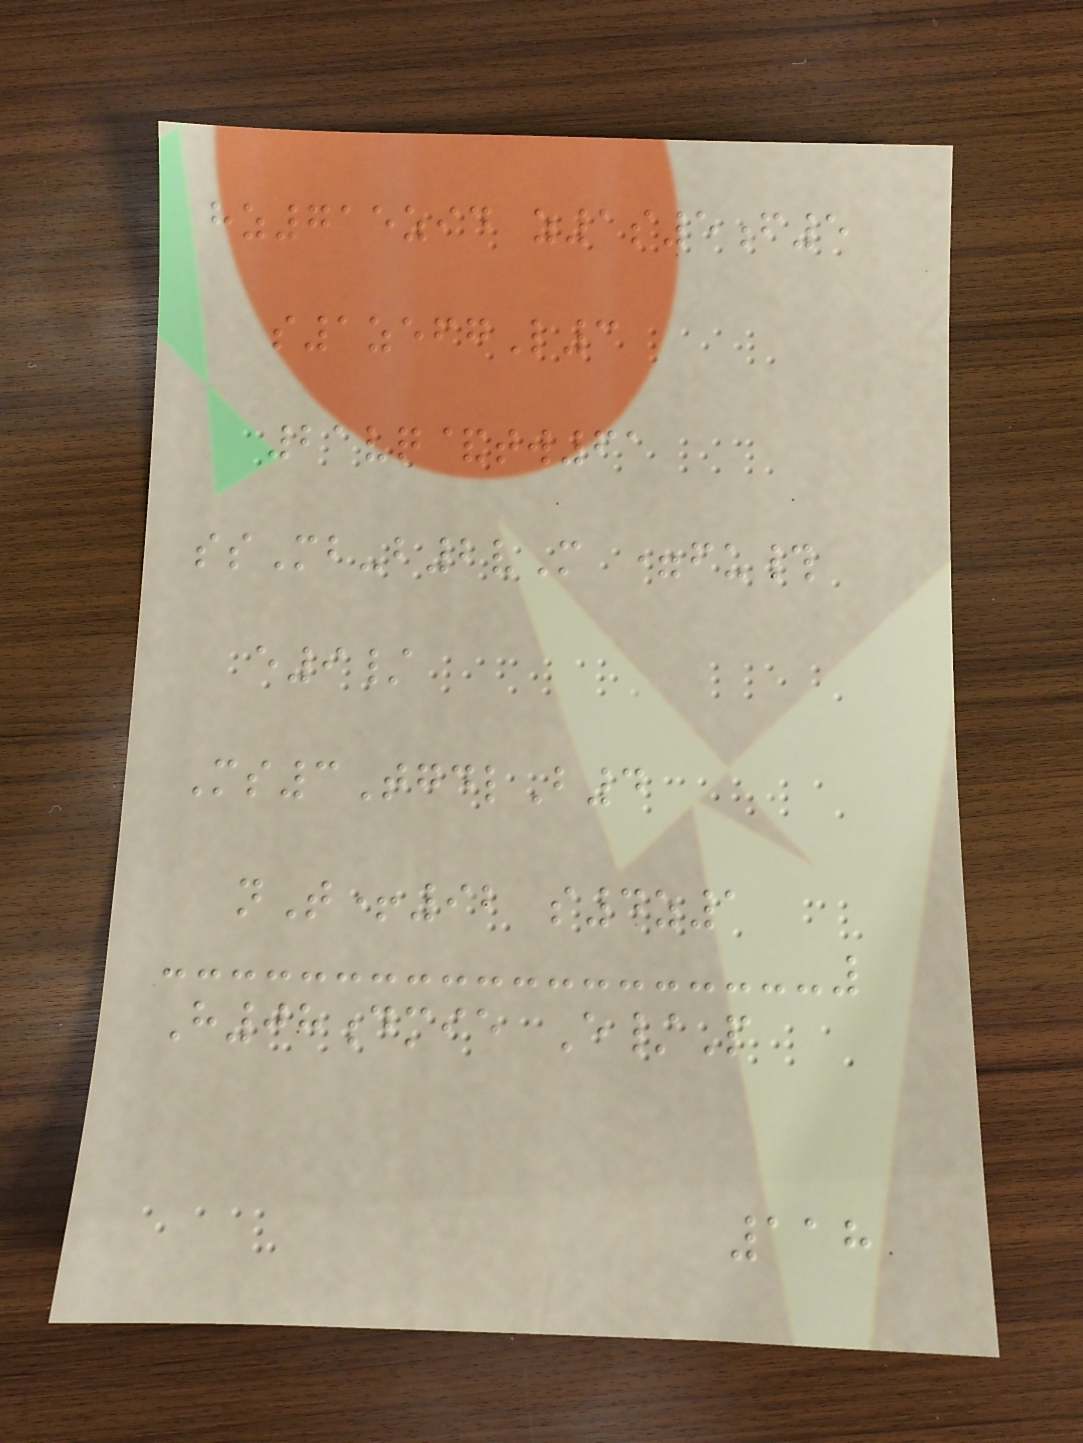hz715zid z1s5f5
s1zefgL3
21vq&tw61
ssMb-b2vM =fu#
e9/
Ms3TgdlB4
nT+92 s4z1
H08dmie E/P
118
